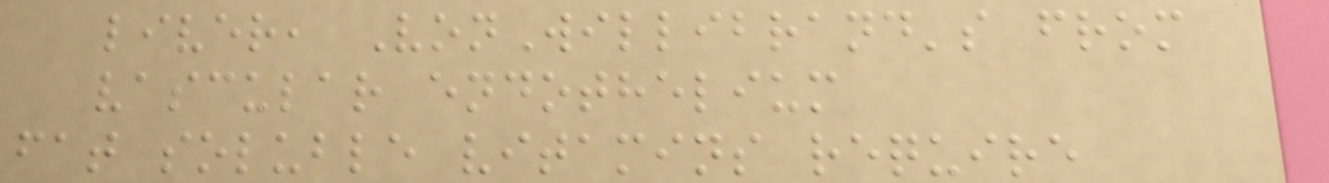liver, VonWillibrand's from
vascular endothelium
fat soluble vitamins require
